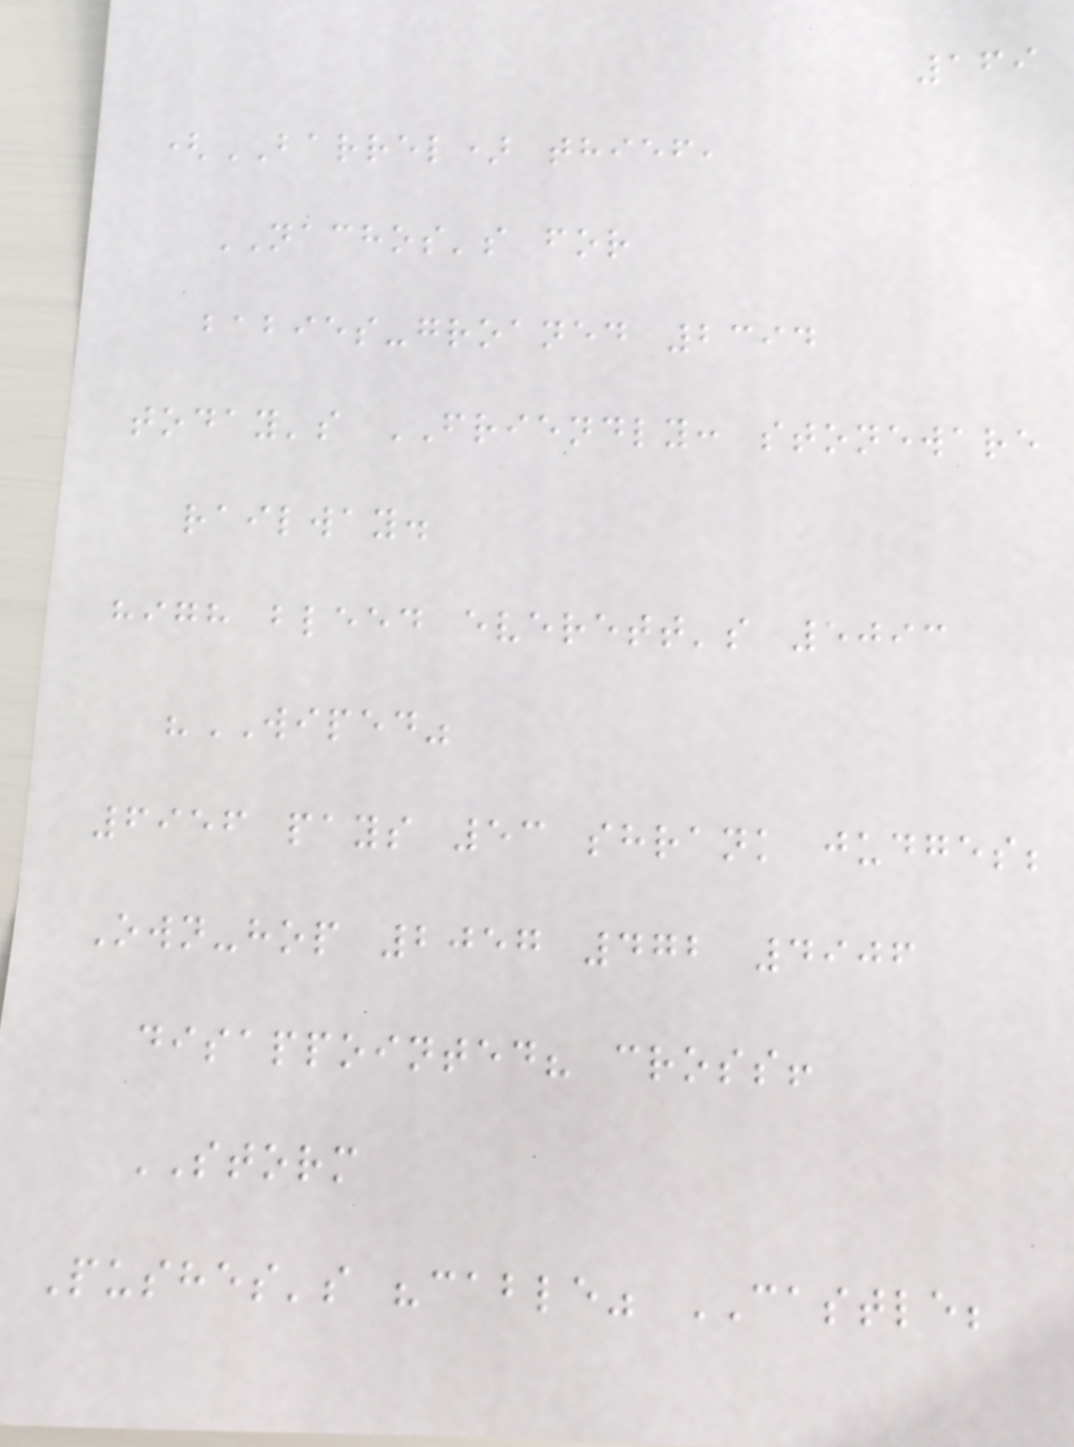169
(BARREL) thief,
NACHOS's for
babies-groaned 2394
today's FRIENDLY: stoneware
railway.
high bleed everett's 5093
"WIPED"
6956 pays 53 shrank judges;
Own-hop 2057 472 4906
disappointed? cross!
STORM
Pushes's "cable" CASTLE;
